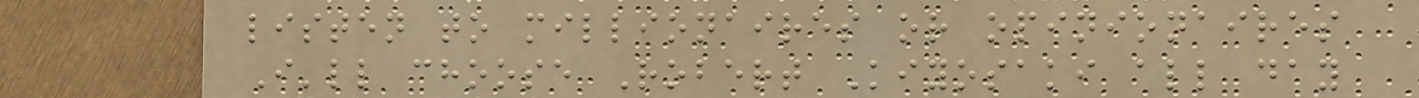listen to millionaires or opinionaires
I'll choose Robert Kiyosaki all day
